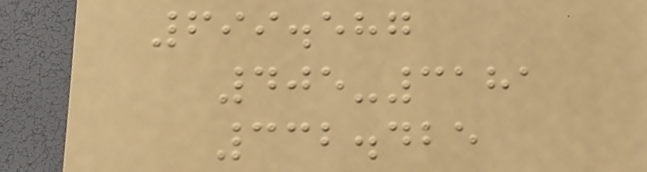699.587
405-3181
332.425
